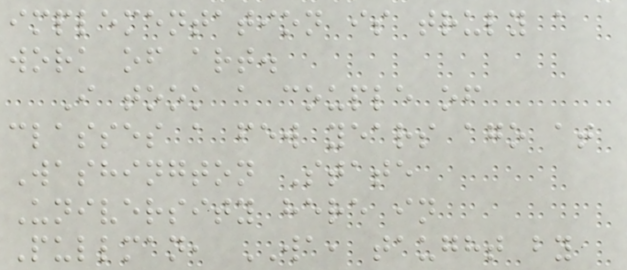implementation is truly a
work of art.
I took a couple of
classes a few years ago at
Washington State
University here in
Pullman, WA, taught by
